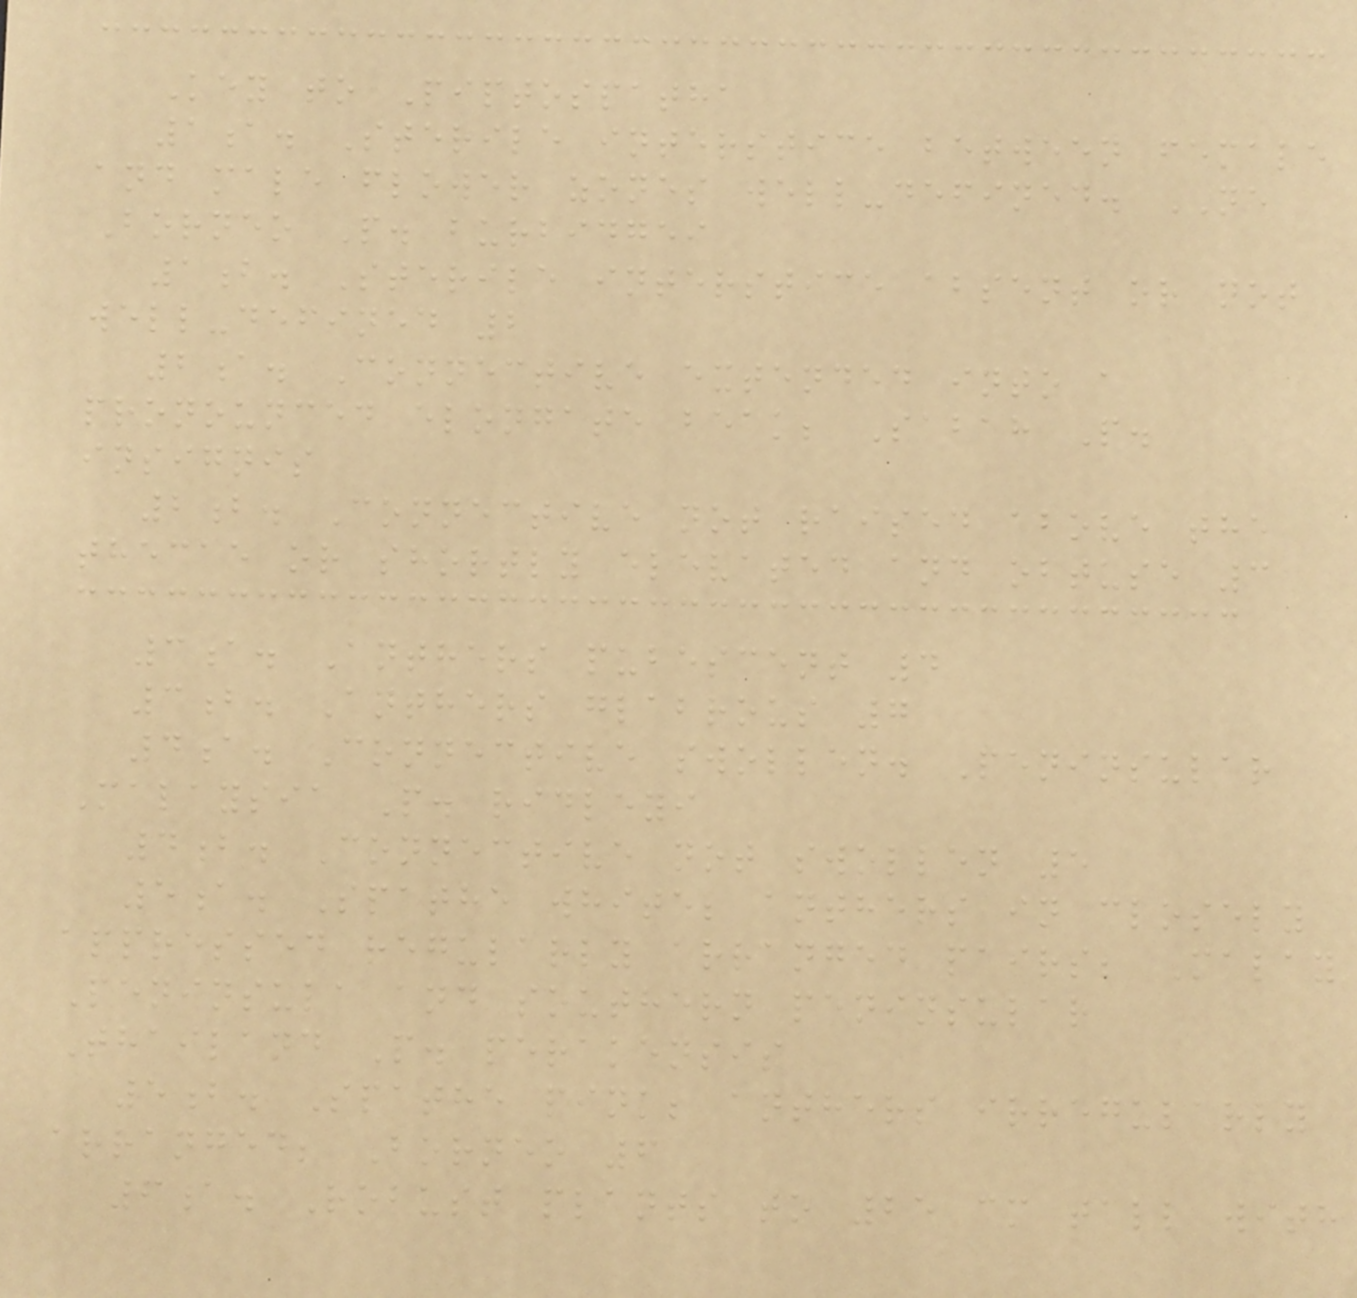Key to Piptospatha
1a. Sterile interstice between female
and male flower zones well-defined. NE
Borneo P. burbidgei
1b. Sterile interstice absent or not
well-defined 2
2a. Connective extended into a
pronounced elongate beak; Sabah P.
insignis
2b. Connective not raised above the
thecae or shortly elevated and obtuse 3
3a. Anthers pubescent 4
3b. Anthers glabrous 7
4a. Connective swollen. Peninsular
Malaysia P. ridleyi
4b. Connective not swollen 5
5a. Spathe white; anthers in closely
appressed regularly arranged pairs; Malay
Peninsula and southern peninsular
Thailand P. perakensis
5b. Spathe pink; anthers irregularly
arranged; Borneo 6
6a. Robust plants to 25 cm tall with
